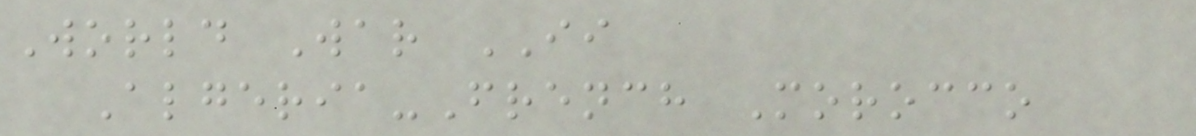World War II
Algeria-French Morocco
